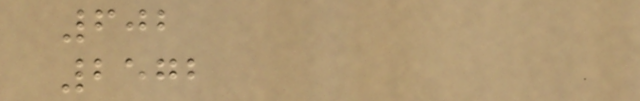602
2572
